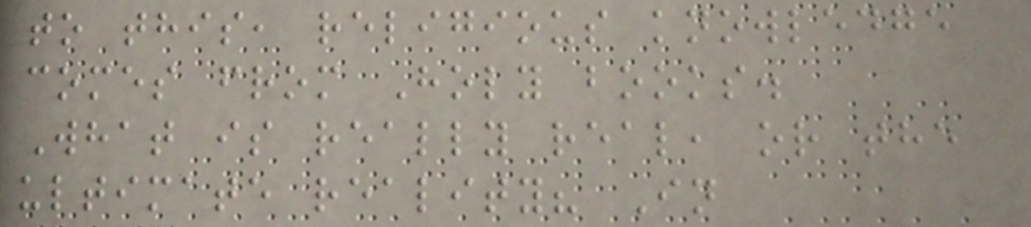to this, religious knowledge
comes from Holy books.
What is really real, or the
ultimate reality? In
